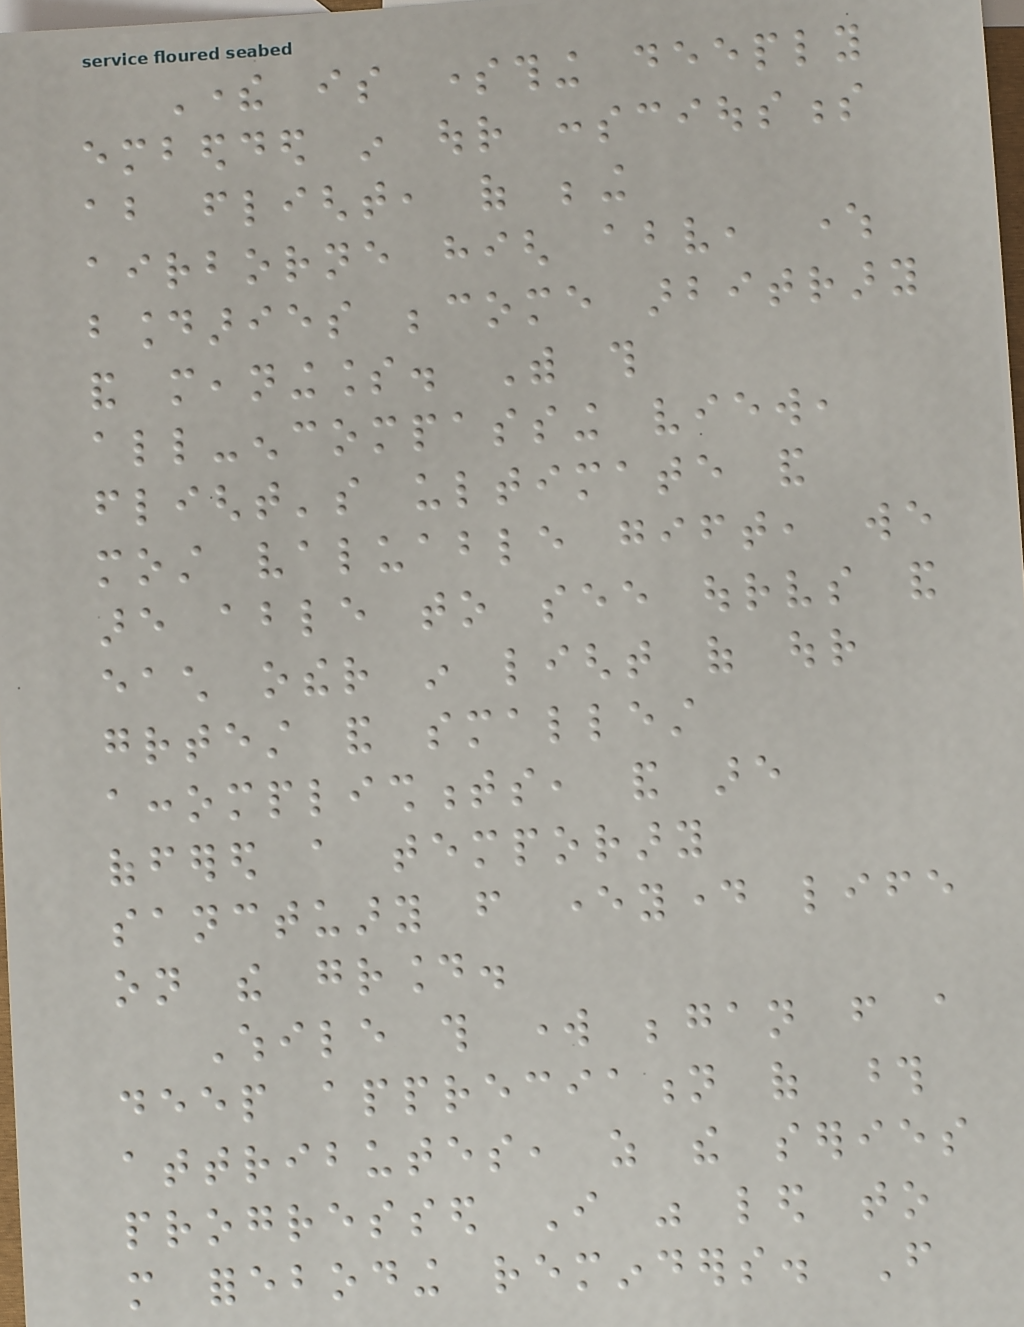There is something deeply
embedded in our consciousness
about flight, of being
airborne high above, where
boundaries become arbitrary
and meaningless. With this
all-encompassing view,
flight's ultimate and
most valuable gift, we
are able to see ourselves and
each other in light of our
greatest and smallest
accomplishments, and are
offered a temporary
sanctuary from everyday life
on the ground.
While this work began from a
deep appreciation of those
attributes, as the series
progressed I was led to
more foreboding reminders. From
